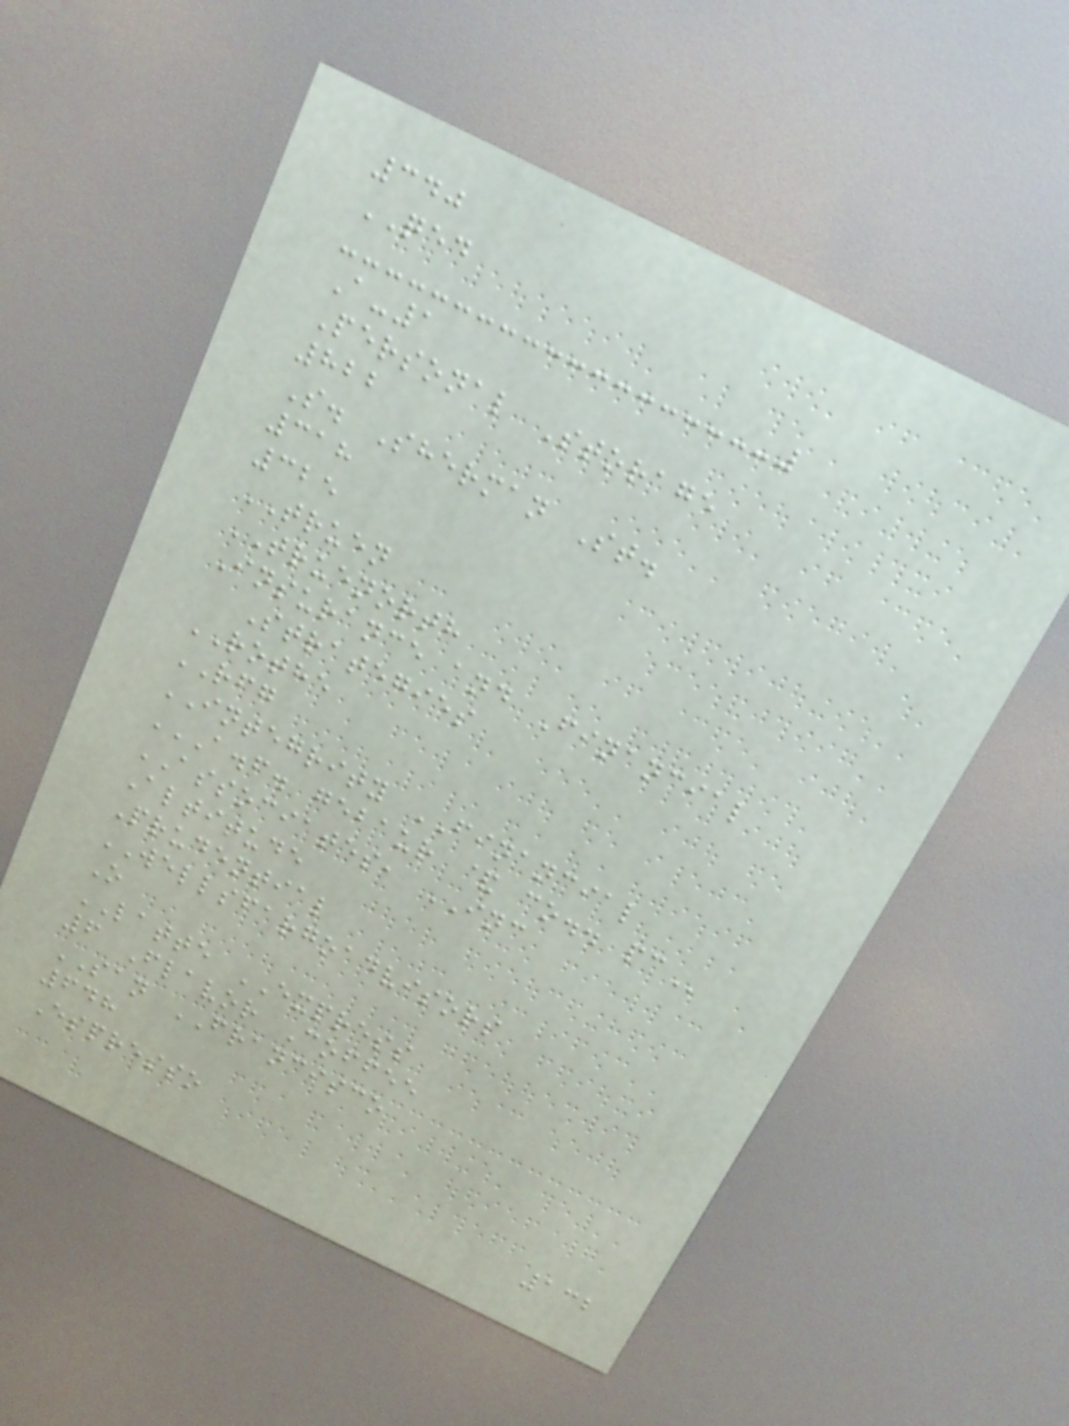340
QED
A-1
Personal Storage
822
S. Sherman St.
318
325
TRUEN
TRUENORTH
Insurance and Financial
Strategies
ROTHE
RFG
INTEGRITY FINANCIAL
A.F. GEBAUR & CO.. PC
ASSOCIATES, INC
Altitude
Prudential
WELLSFARGOADVISORS
O
LATTE EXPRESS
6 Flavor Coffee
SAN FRANCISCO
648
Espresso
132
